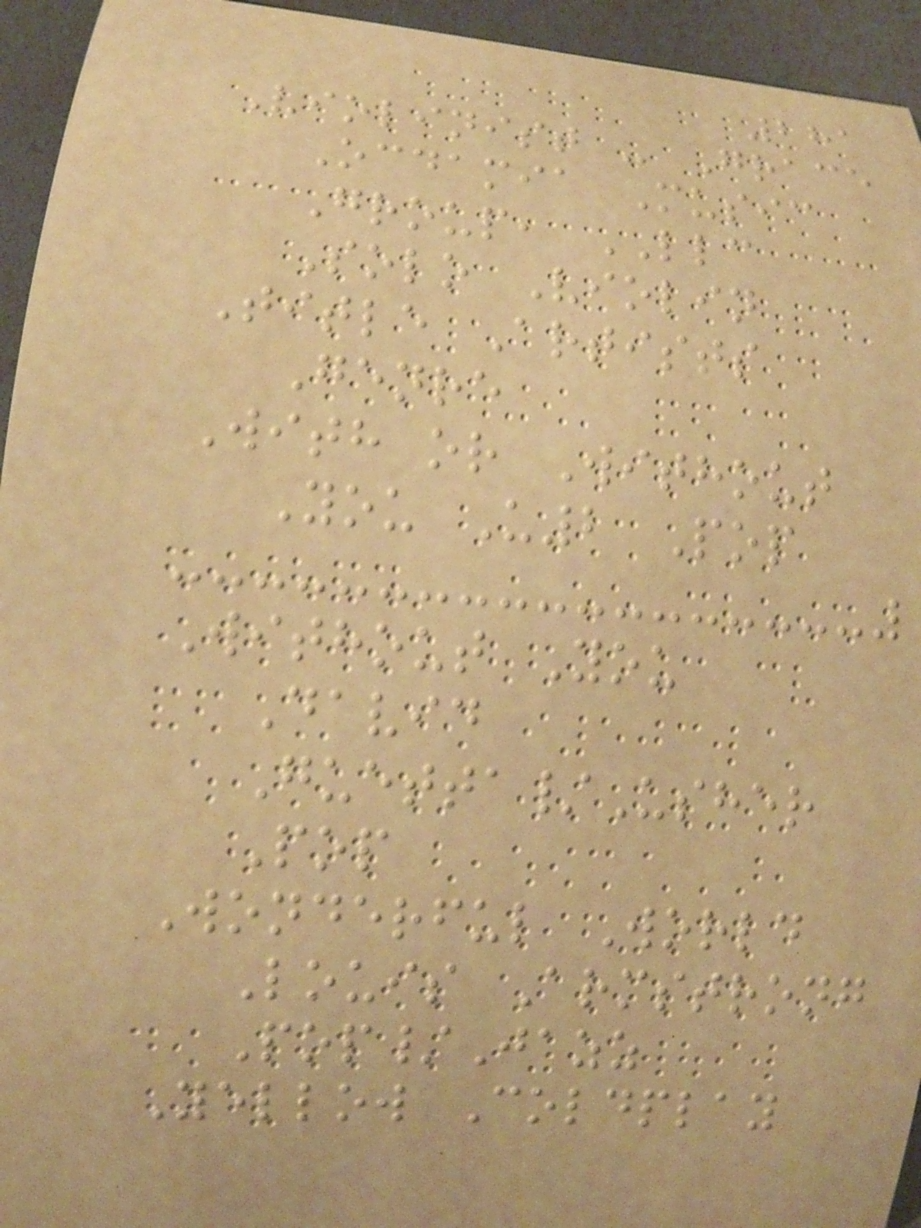281
Violinist - Grace
Ocdamia Music
Group, LLC
Solo Violin
Title Artists
Genre
With or Without
You U2 Pop
Without You
David
Guetta/Usher
Pop
Wonderful World
Louis Armstrong
Pop/Jazz
Yellow Coldplay
